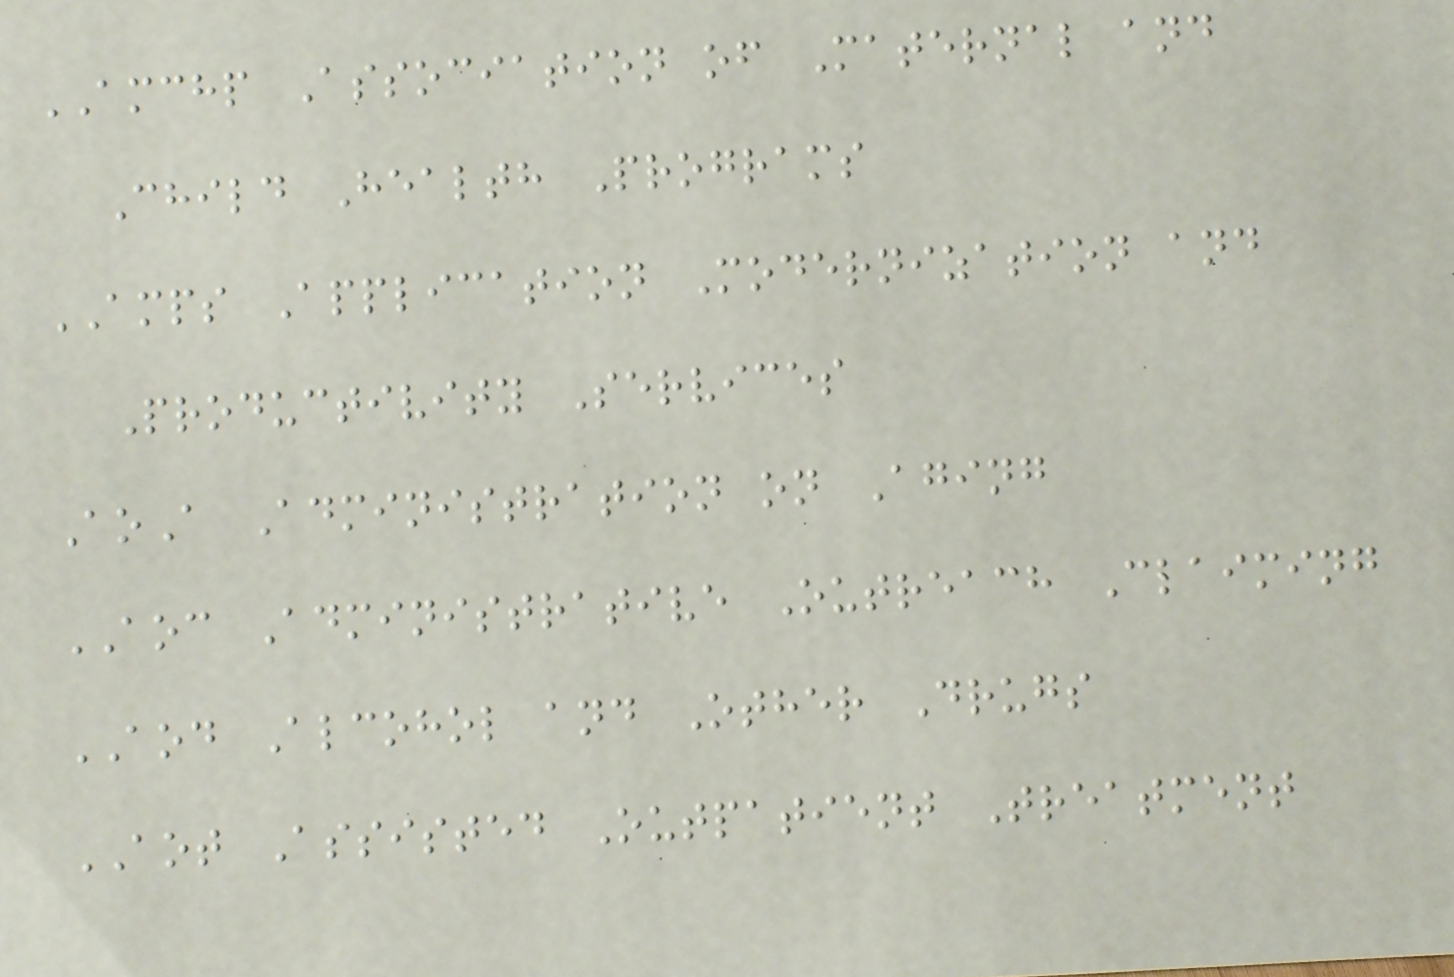AMCHP Association of Maternal and
Child Health Programs
AMPS Application Modernization and
Productivity Services
AoA Administration on Aging
AOC Administrative Outreach Claiming
AOD Alcohol and Other Drugs
AOT Assisted Outpatient Treatment
